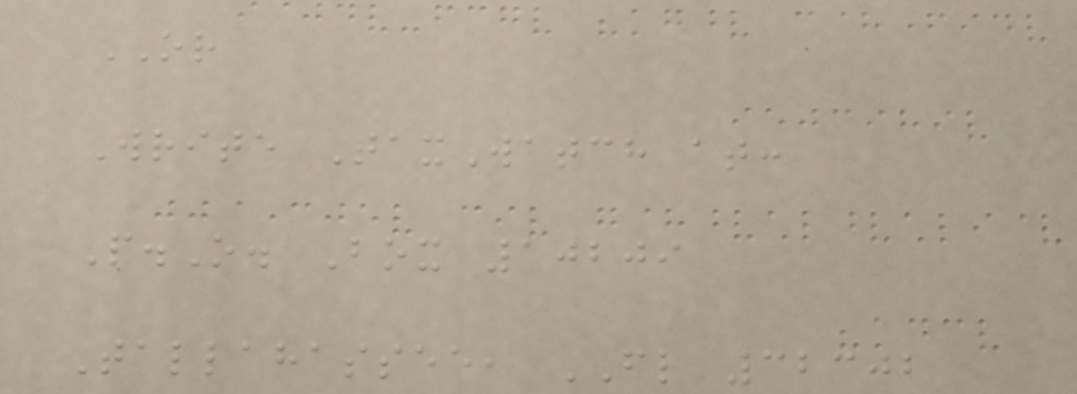OR
Write TaxWatch at:
P.O. Box 10209
Tallahassee, FL 32302
